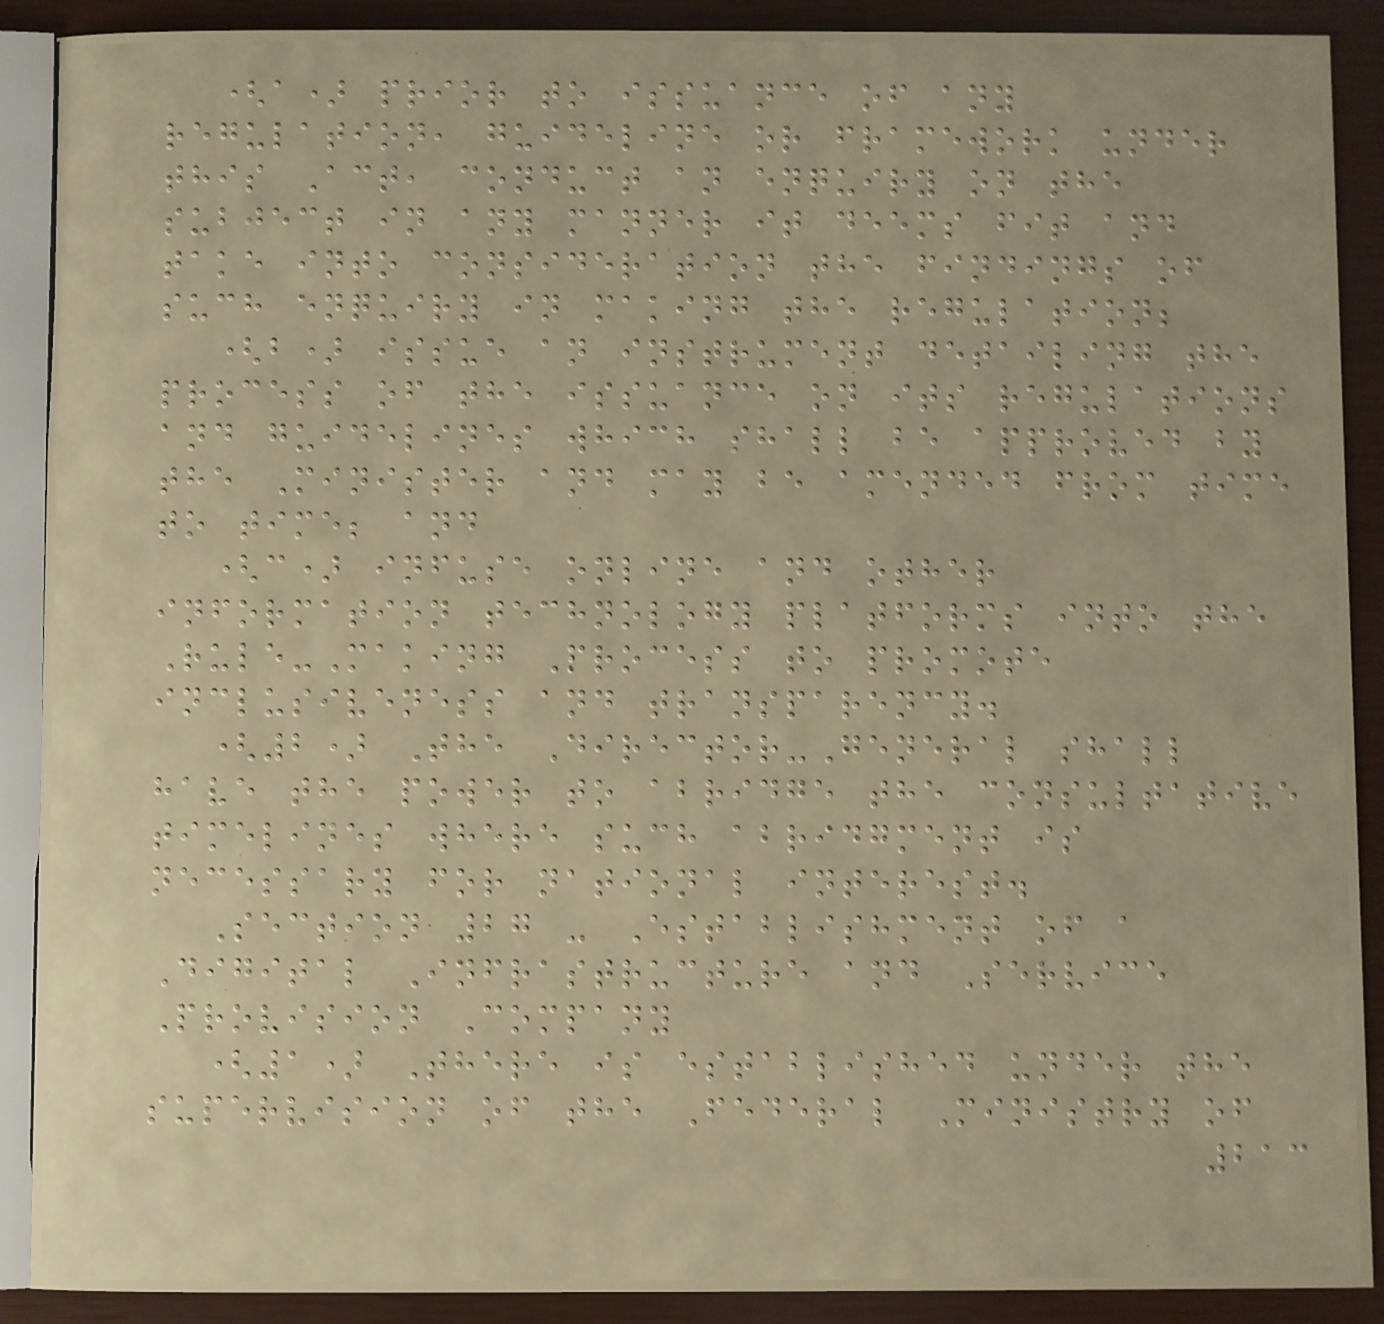(a) prior to issuance of any
regulation, guideline or framework under
this Act, conduct an enquiry on the
subject in any manner it deems fit and
take into consideration the findings of
such enquiry in making the regulation;
(b) issue an instrument detailing the
process of the issuance on its regulations
and guidelines which shall be approved by
the Minister and may be amended from time
to time; and
(c) infuse online and other
information technology platforms into the
Rule-Making Process to promote
inclusiveness and transparency.
(2) The Director-General shall
have the power to abridge the consultative
timelines where such abridgment is
necessary for national interest.
Section 27 - Establishment of a
Digital Infrastructure and Service
Provision Company
(1) There is established under the
supervision of the Federal Ministry of
213
